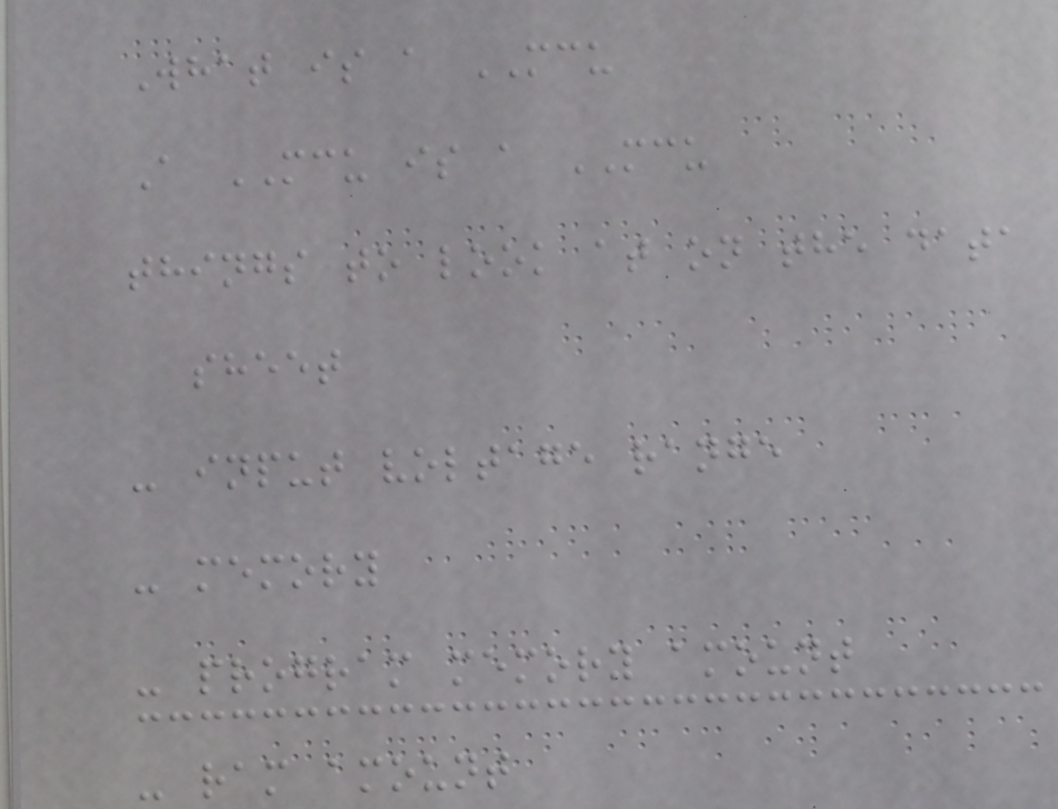What is a MCU
A MCU is a MCU
things to look at on the data
sheet
- input voltage range
- memory
- program memory amount
- ram amount
